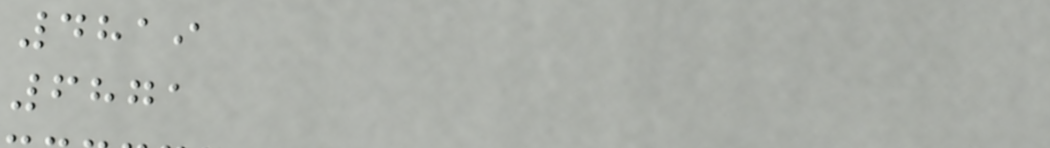4819
6871
